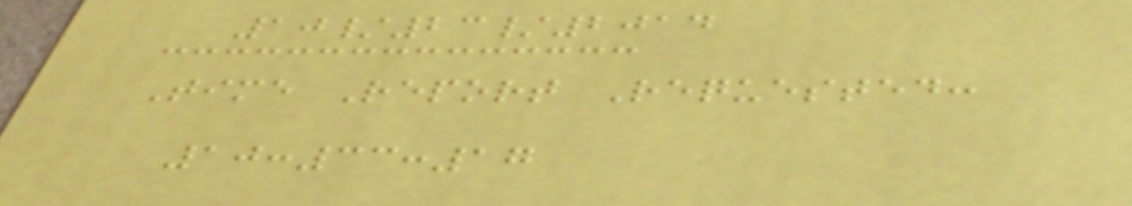10/23/2014
Time Report Requested:
10:33:17
